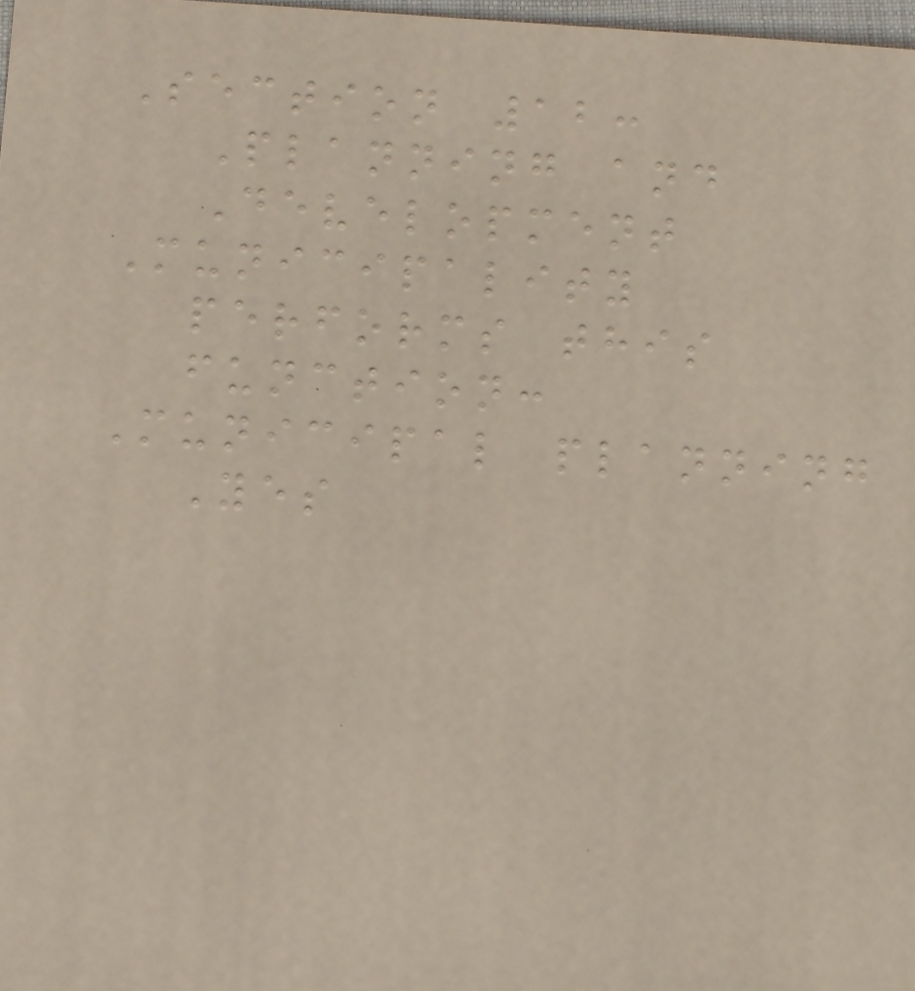Section 12:
Planning and
Development
Municipality
performs this
function:
Municipal planning
Yes
